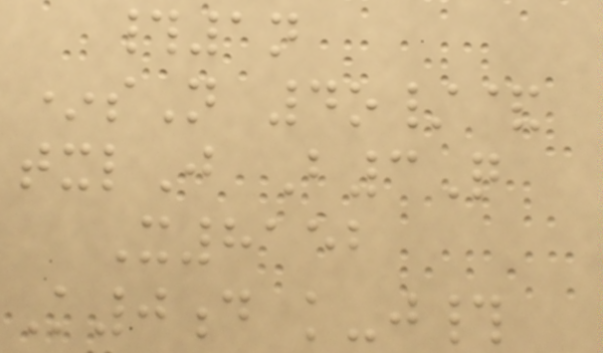#1n
*sN 4o/&
txlJ B3Q
X8152
K0d k-j#
